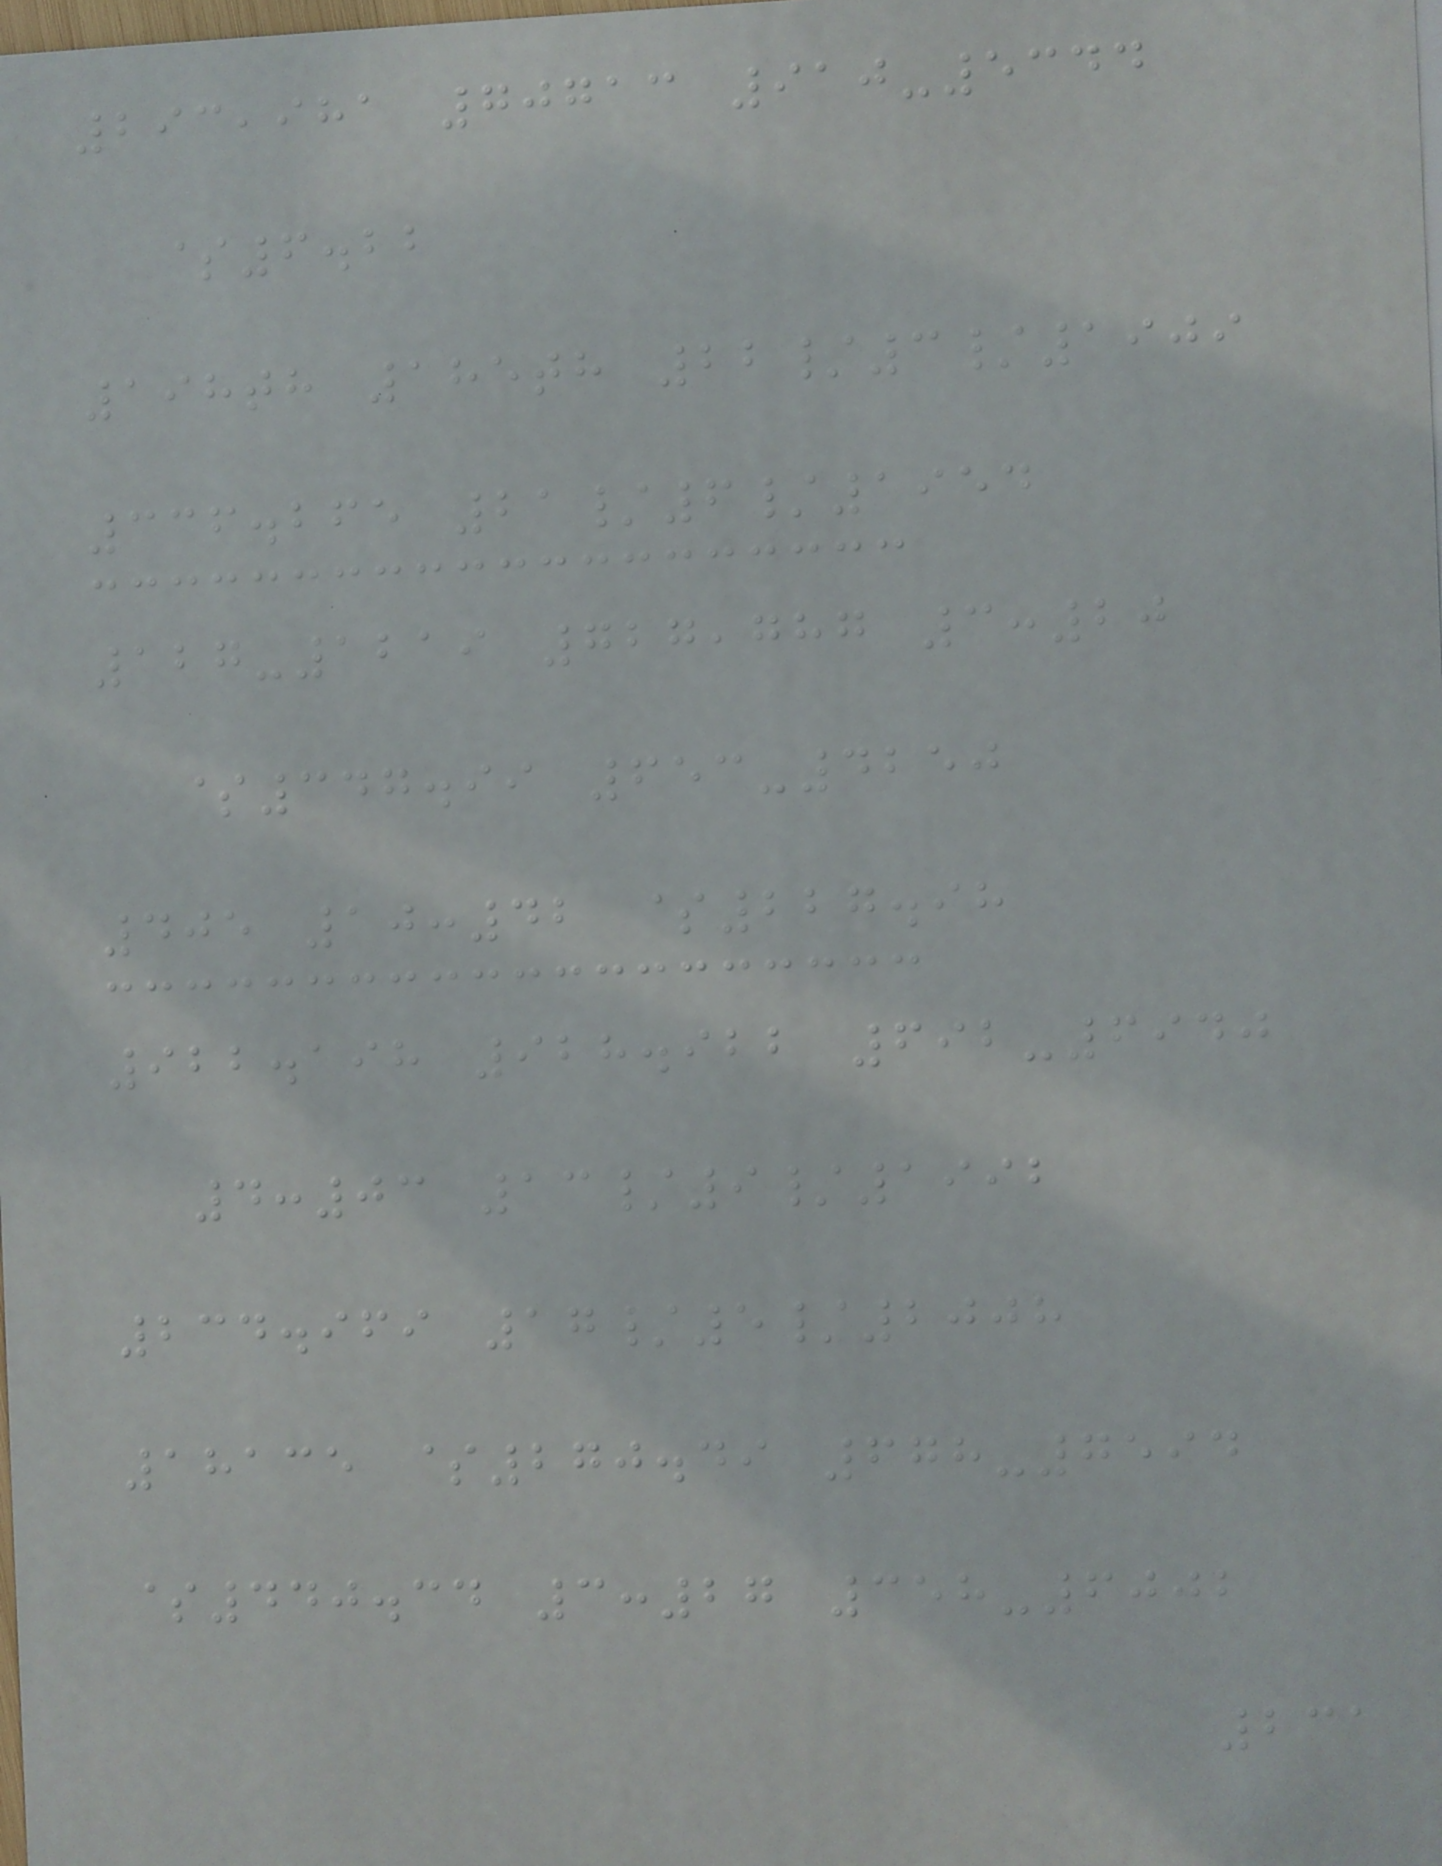293,981 70713 910-5344
$6.22
198th 185th 22/3/1909
336.265 21/6/1954
127-1219 727,787 3:20
$347.99 653-4250
405 10:42 $227.98
922.198 928.922 692-6940
4:03 13/9/1992
234.969 17/5/2008
18135 $270.49 678-7594
$440.34 3:27 358-6002
231
